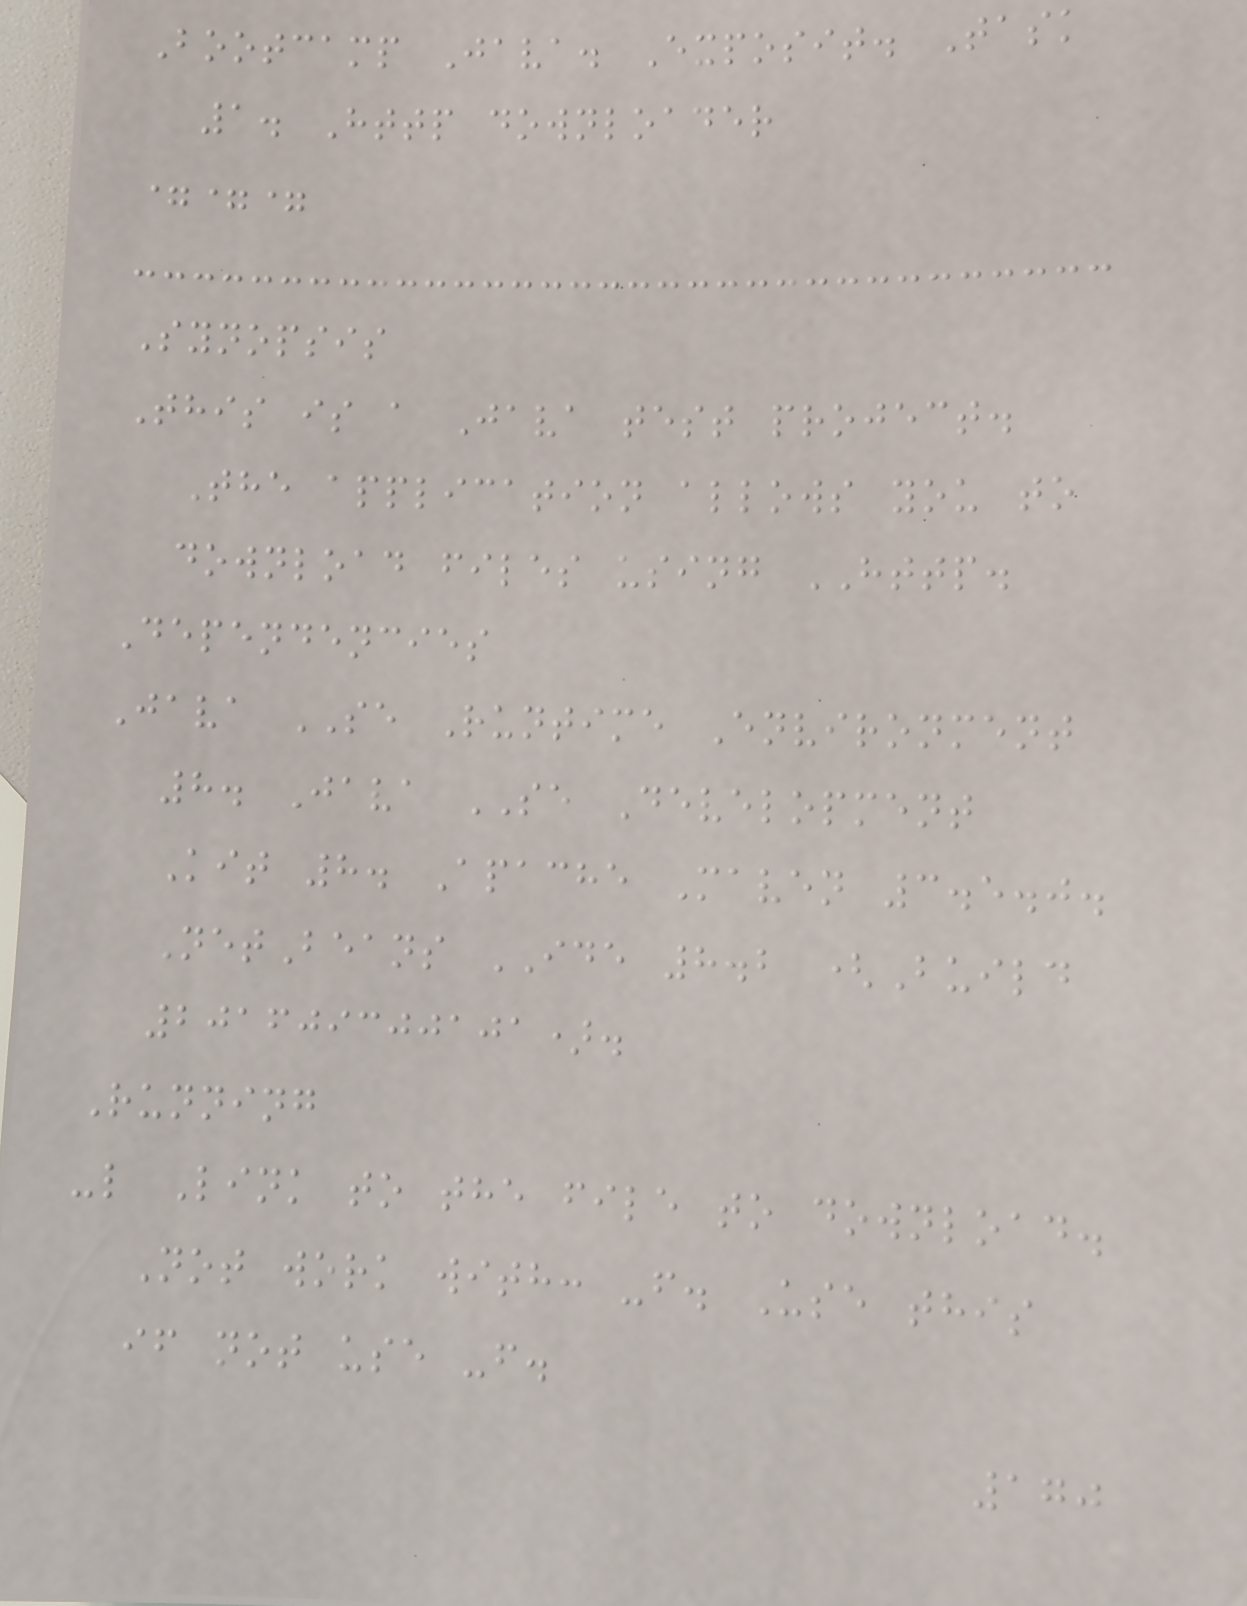Bootcamp Java. Exposit. Task
1. Http downloader
===
Synopsis
This is a Java test project.
The application allows you to
download files using HTTP.
Dependencies
Java SE Runtime Environment
8. Java SE Development
Kit 8. Apache Maven 3.5.0.
NetBeans IDE 8.2 (Build
201609300101).
Running
-l Link to the file to download.
Not work with: -f. Use this
if not use -f.
170
